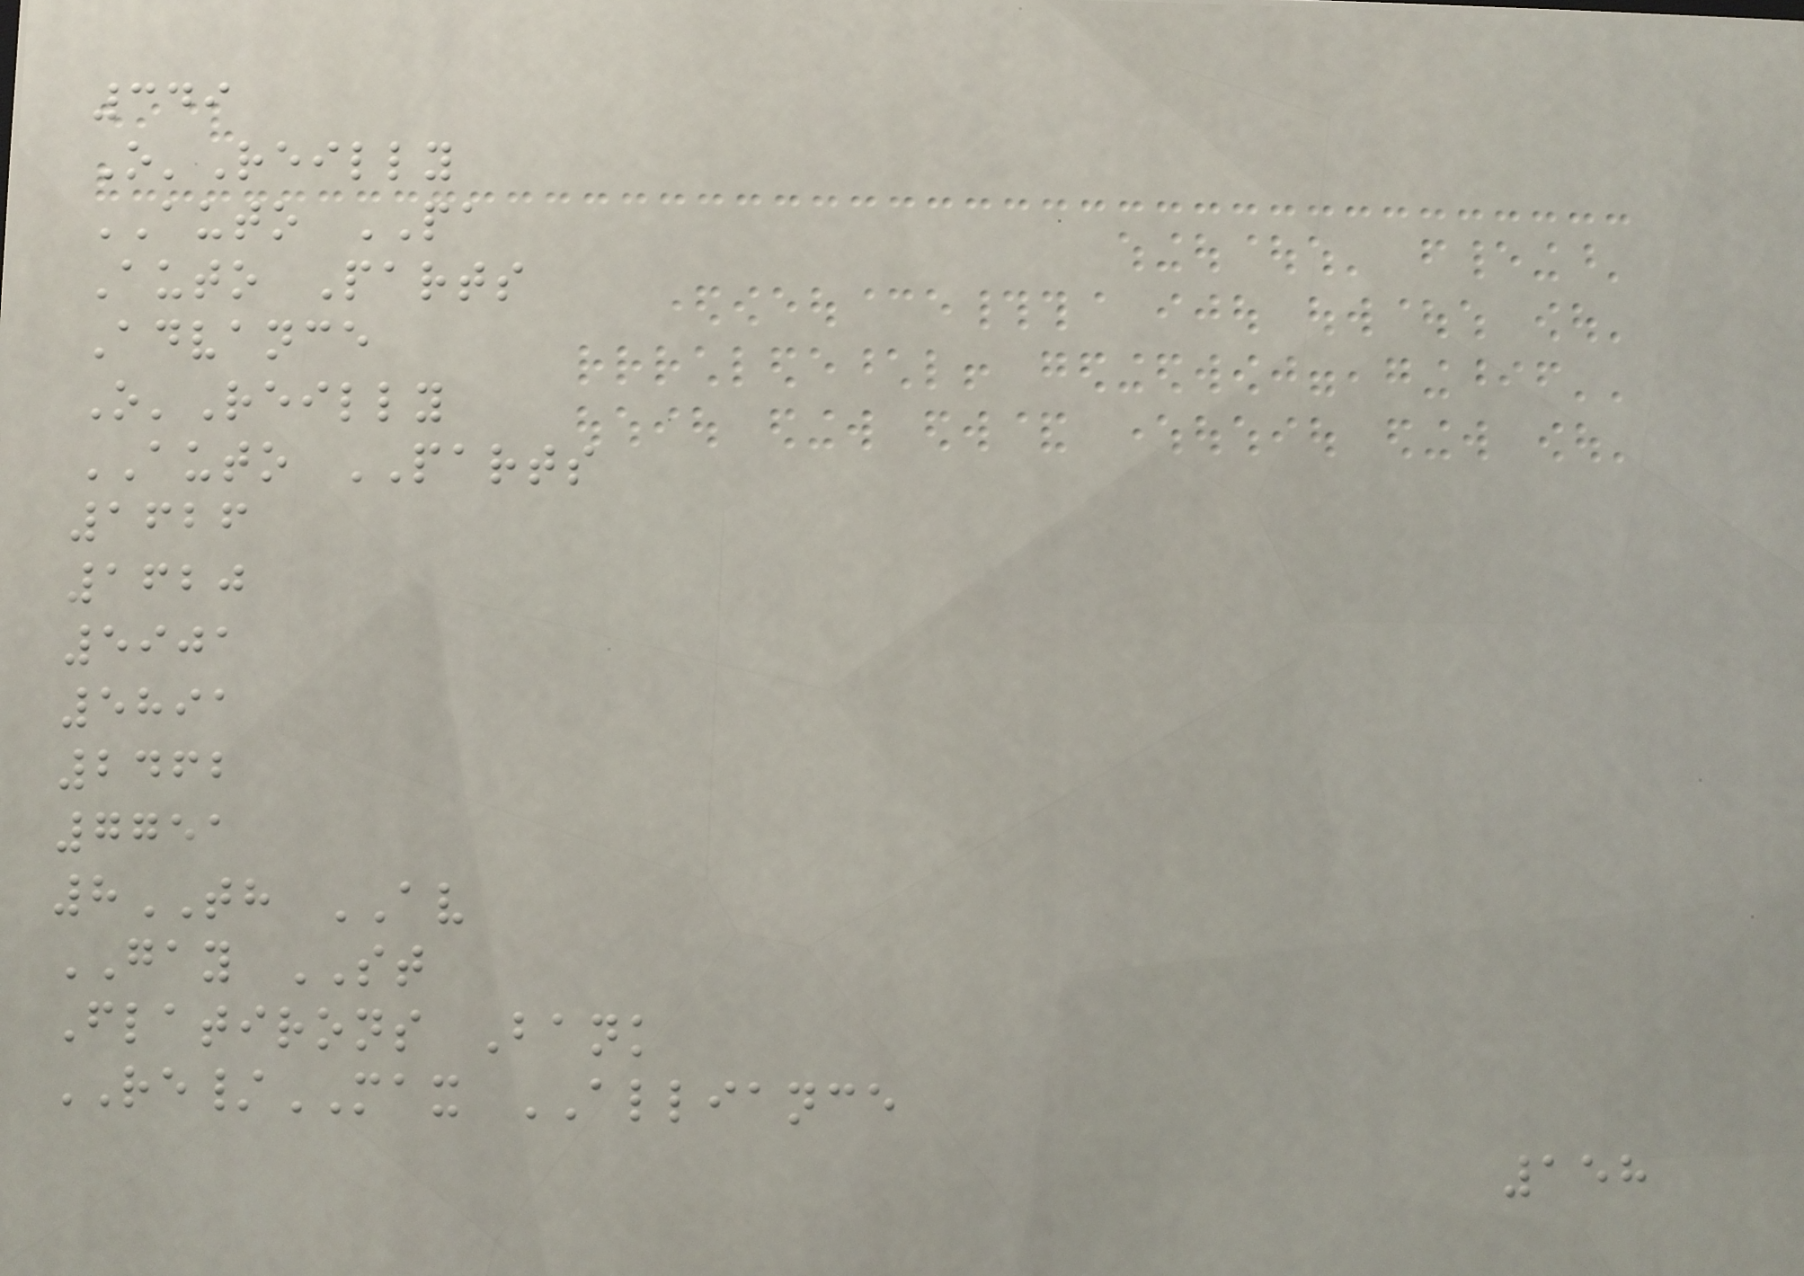349
O'Reilly
AUTO PA
Auto Parts
Advance
O'Reilly
AUTO PARTS
1626
1620
5901
5891
2462
7751
8TH AV
GAY ST
Flatirons Bank
RE/MAX ALLIANCE
158
